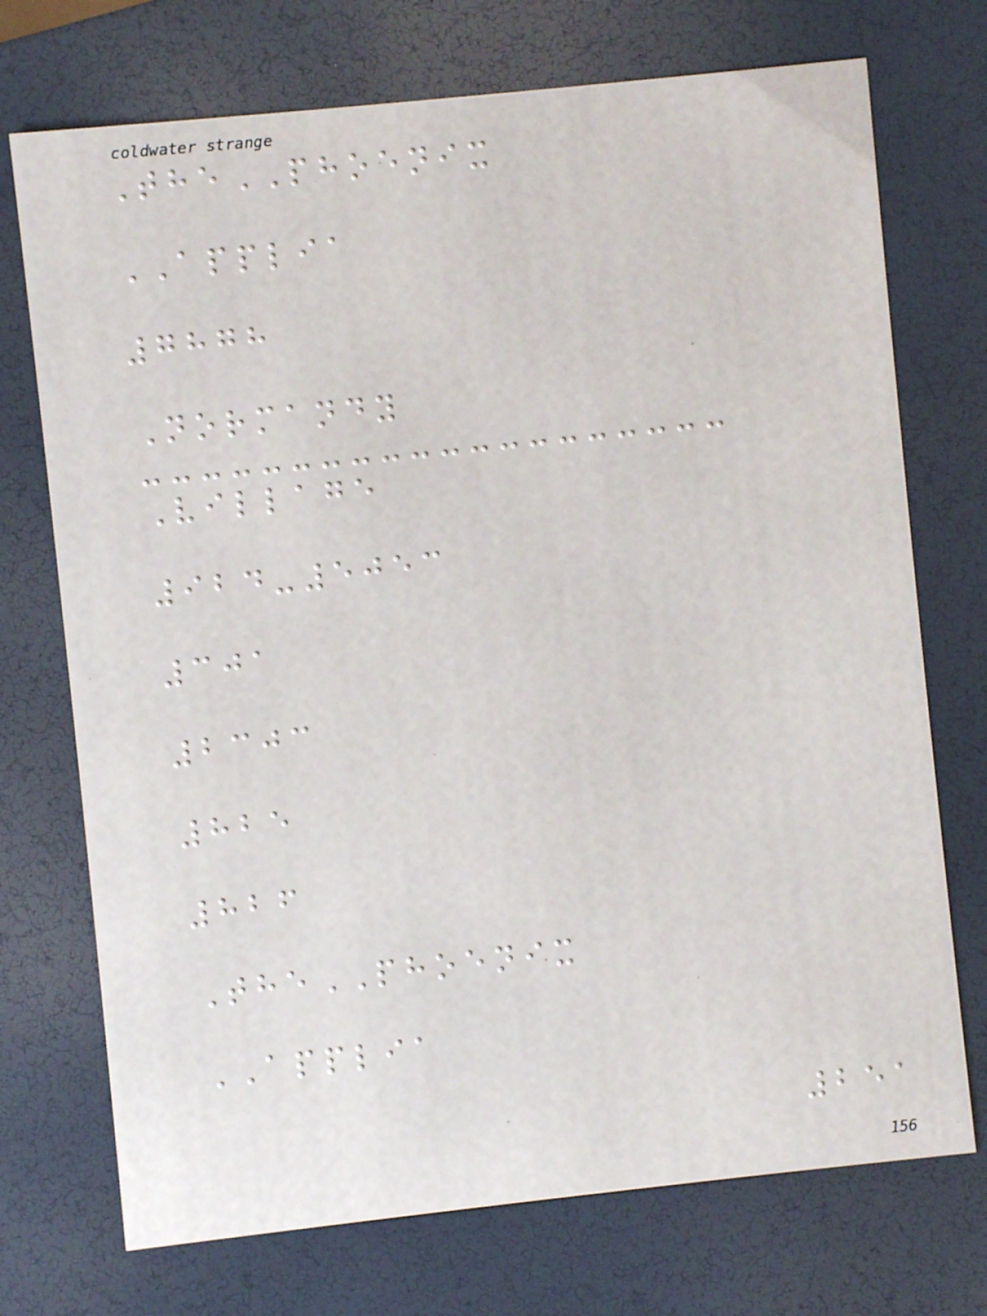ThePHOENIX
APPLIA
7878
Normandy
Village
924-5053
301
2303
825
826
ThePHOENIX
APPLIA
251
